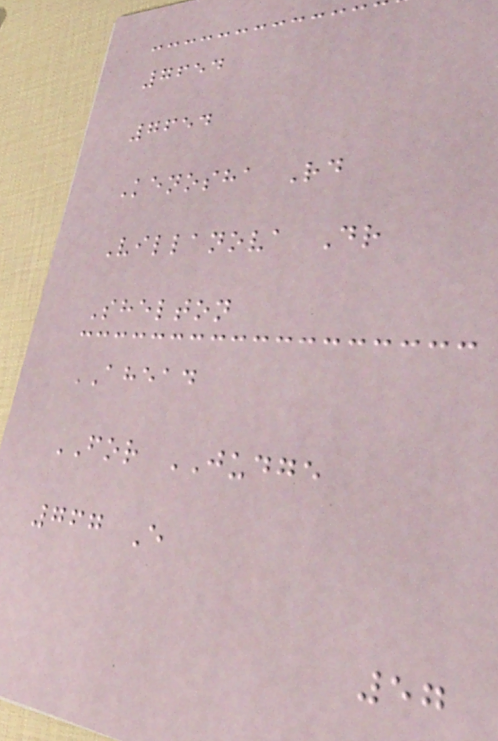7654
7654
Kenosha Rd
Villanova Dr
Shelton
AHEAD
FOR JUDGE
767 E
57
